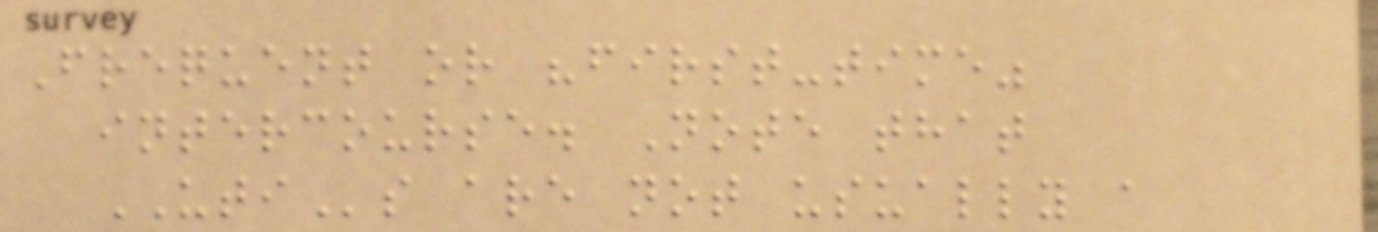Frequent or "first-time"
intercourse. Note that
UTIs are not usually a
